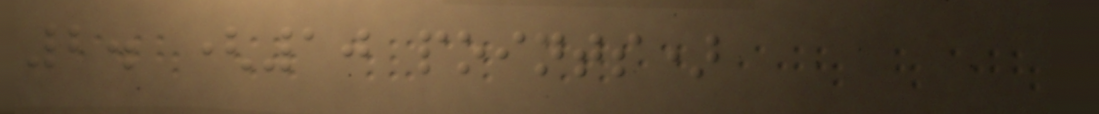2. (10 points)
